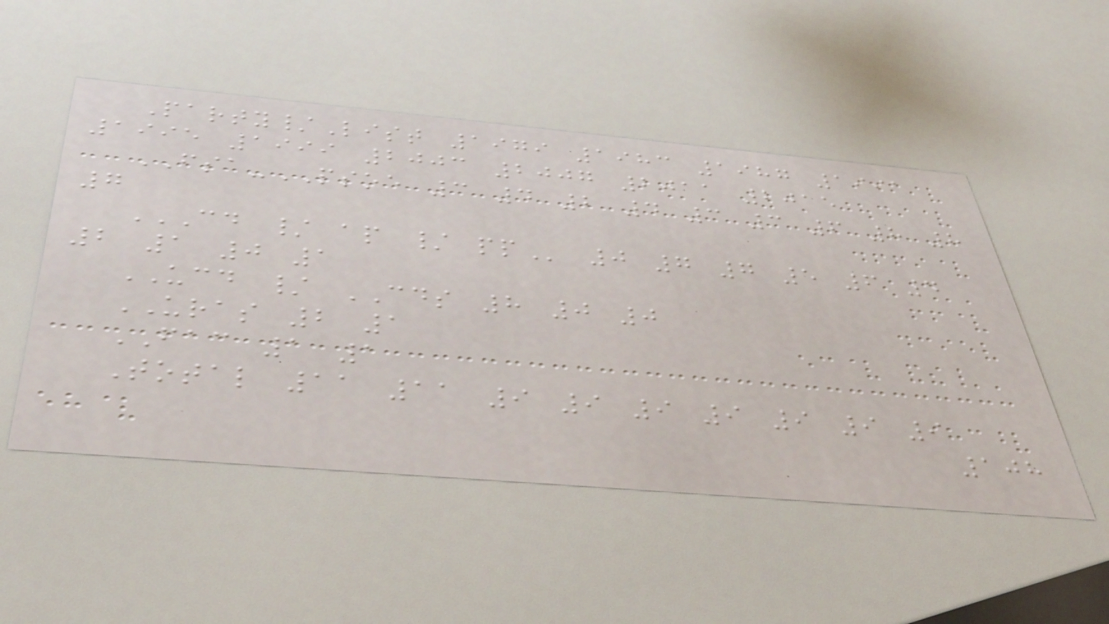Party/List 1979 1983 1987 1991
1995 1999 2003 2007 2011 2015
FSA-PSOE 3 4 2 4 3 3 6 8 8
7
CD / AP / PP 0 7 7 5 6 4
2 1 0 1
UCD / CDS 8 0 0
URAS 2 1
FAC 1 1
Total 11 11 9 9 9 9 9 9 9
108
